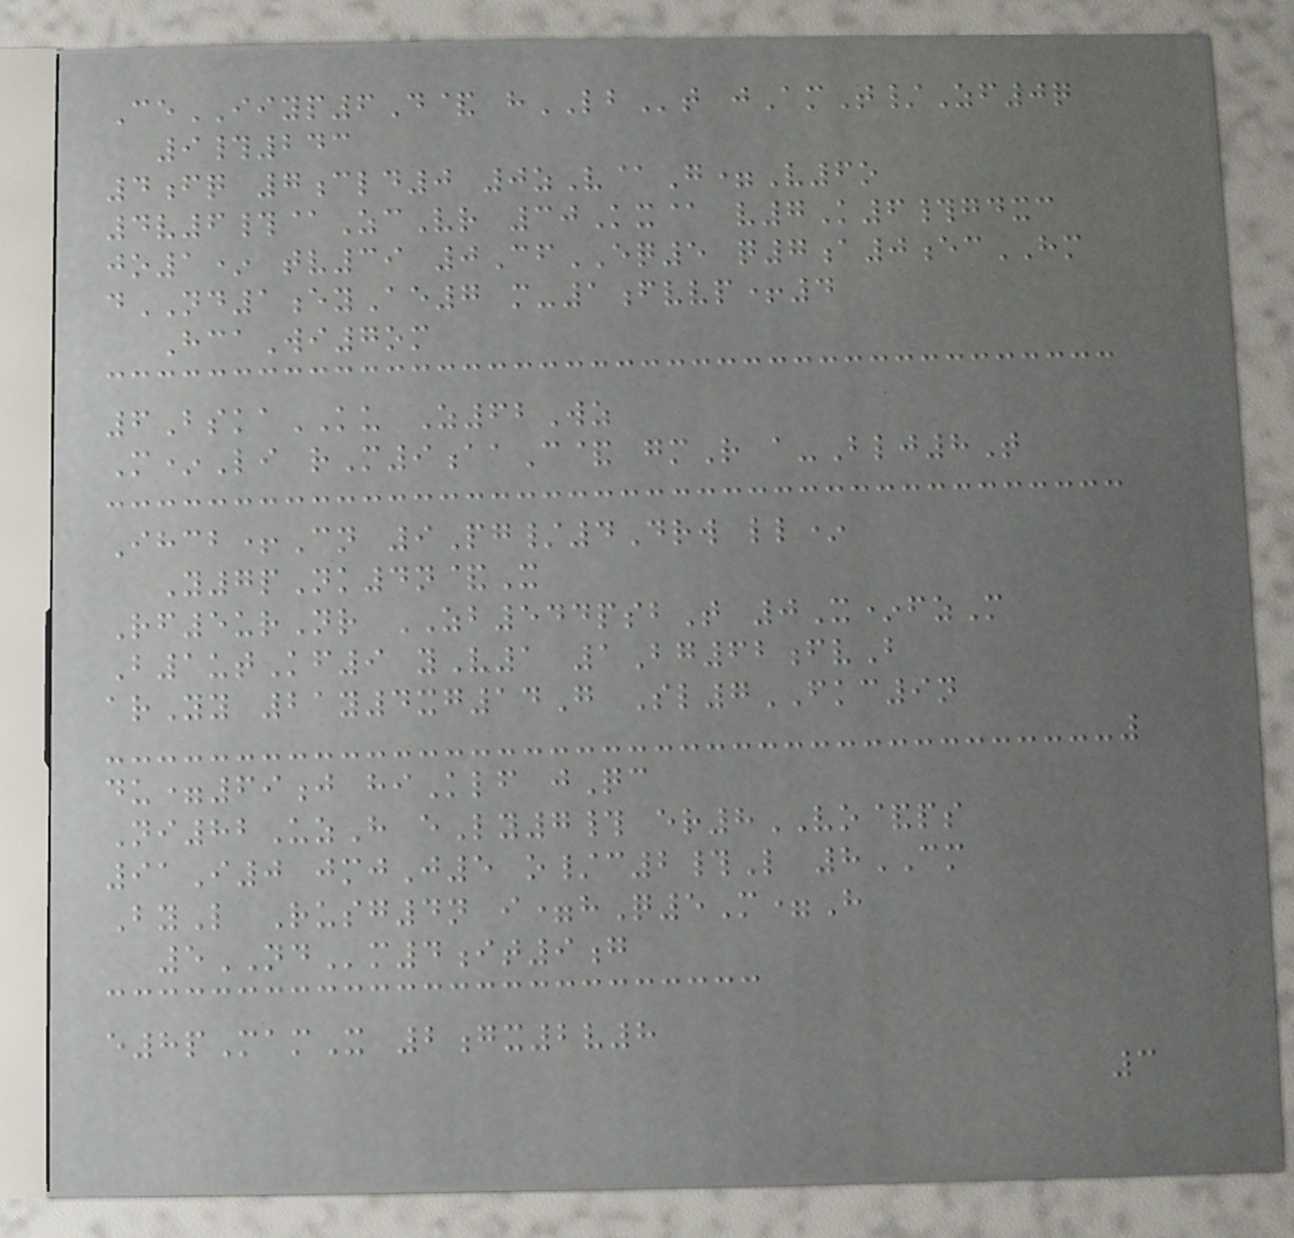CeIIYP6D& hLBt jAmT/Zf0q
9#243
4fq 7cld0 0zV@G=V6o
4v6#@ZcVr 30Kx@ v7K6#gdxc
jo1* tv39 0CfEQ5 q7a0ecHM
dND1eyAe7 m-1fvvp+4
HcaWi7om
6BskaKU Z62Wz
M*Li rM9aaC& gmR a-Blj8T
Ihcb+Cn 9Pg/4Drw ll*
Y7pNk4n&X
Rf5urNr ZB544psbT 0X*fzM
B1utKf9 yV1 1Bg62fvB
arYy 21y4xg14G Sl7FKC9n
du=69j hiKlf jQc
Ni82UzH eLy7# er8VO&ps
91I0 jmjJ5 o/c2#L 8CM
ByL Rusg4n i=hQ5M=H
5NDm4it9g
e8pMamX 2gx2v8
3
